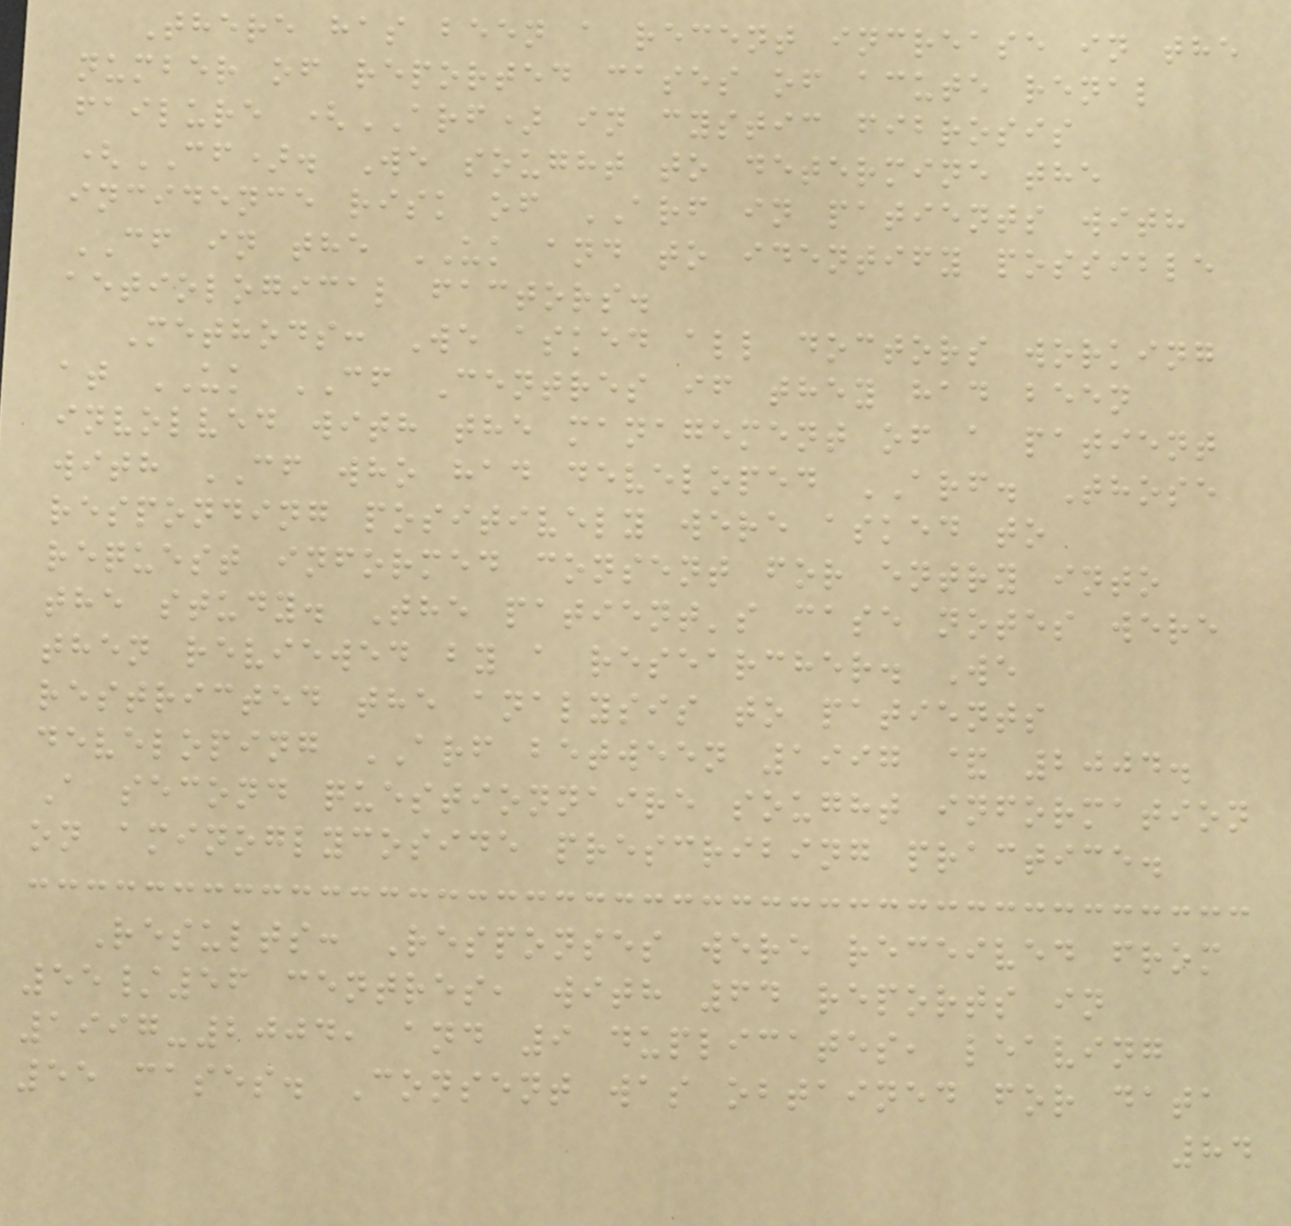There has been a recent increase in the
number of reported cases of acute renal
failure (ARF) in cystic fibrosis
(CF). We sought to determine the
incidence risk of ARF in patients with
CF in the UK and to identify possible
aetiological factors.
Methods: We asked all doctors working
at UK CF Centres if they had been
involved with the management of a patient
with CF who had developed ARF. Those
responding positively were asked to
request informed consent for entry into
the study. The patient's case notes were
then reviewed by a researcher. We
restricted the analysis to patients
developing ARF between 1997 & 2004.
A second questionnaire sought information
on aminoglycoside prescribing practice.
Results: Responses were received from
55/56 centres, with 64 reports in
1997-2004, and 9 duplicates, leaving
55 cases. Consent was obtained for data
84
